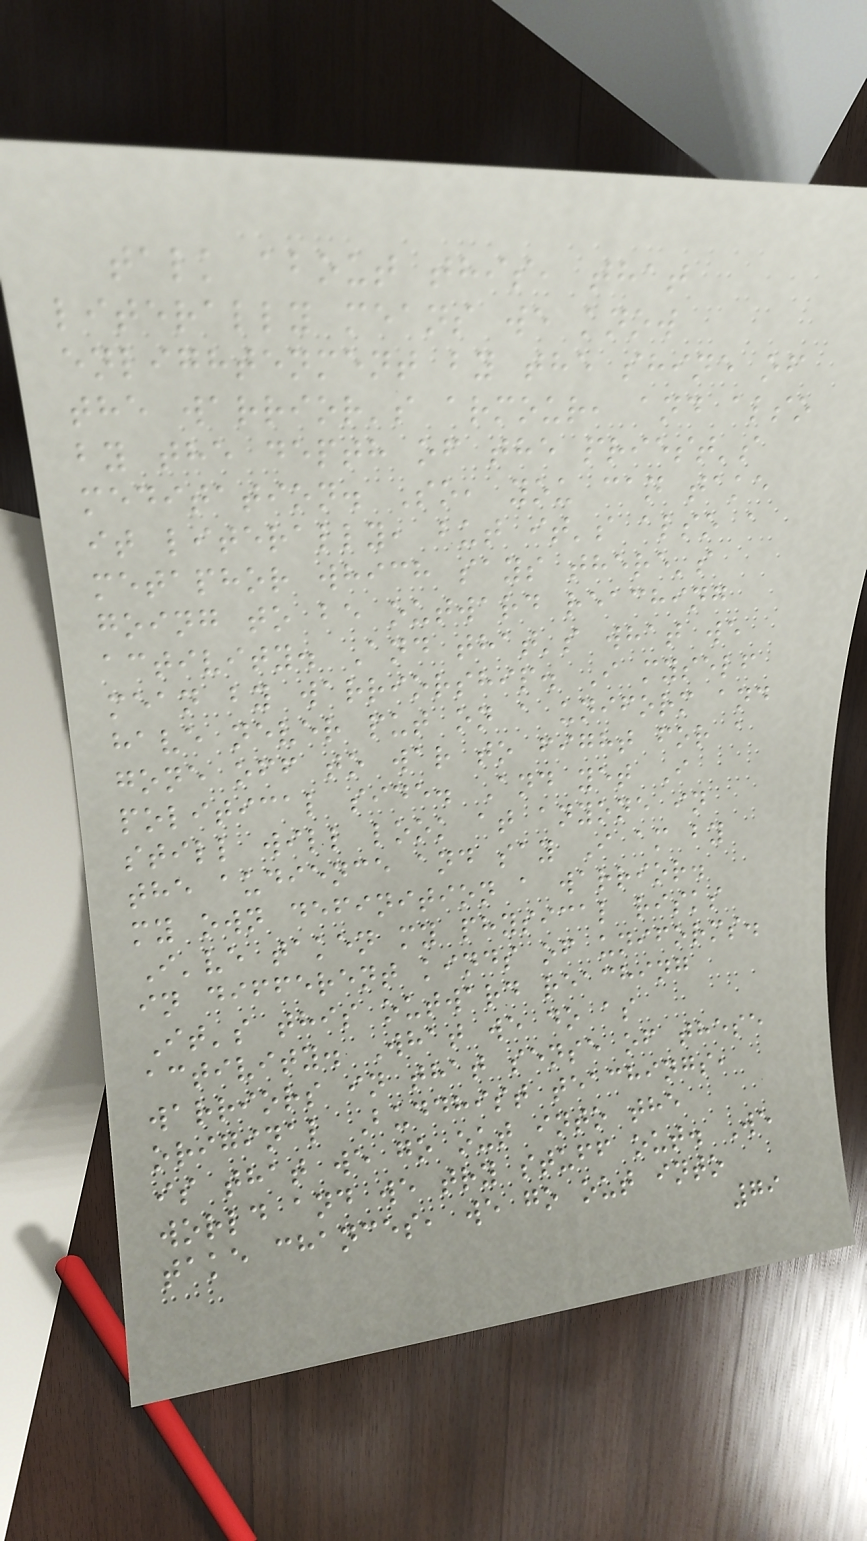talk about this, that
literally means we know
enlightenment by the shine of
the warrior's armour, and also
by the depth of the priest's
meditation. So, you can take
it literally, but it's also a
metaphor which says there's
going to be outward reaching
activity. And that's what we
mean by warriorship. I myself
have never put on a uniform and
gone off to war to fight for a
political side. And yet I
still will look at anyone in
the audience and say I am by
my own definition a warrior.
I've taken my physical risks
in different kinds of uniforms.
It's this outward reaching
activity. What we do as
warriors in that sense of these
original Buddhist teachings,
is that we go out into the
world and we try stuff out. We
take chances, we go out into
79
